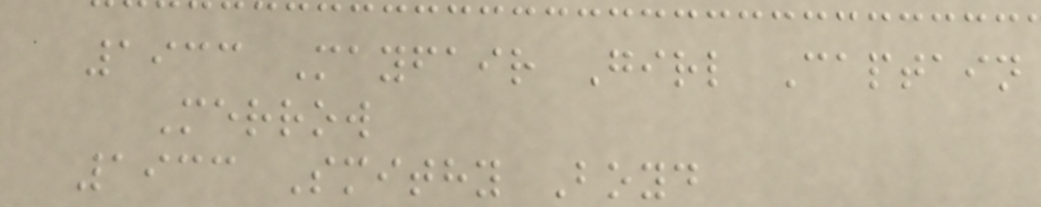1933 Mayfair Girl Captain
Merrow
1933 Smithy Boyd
